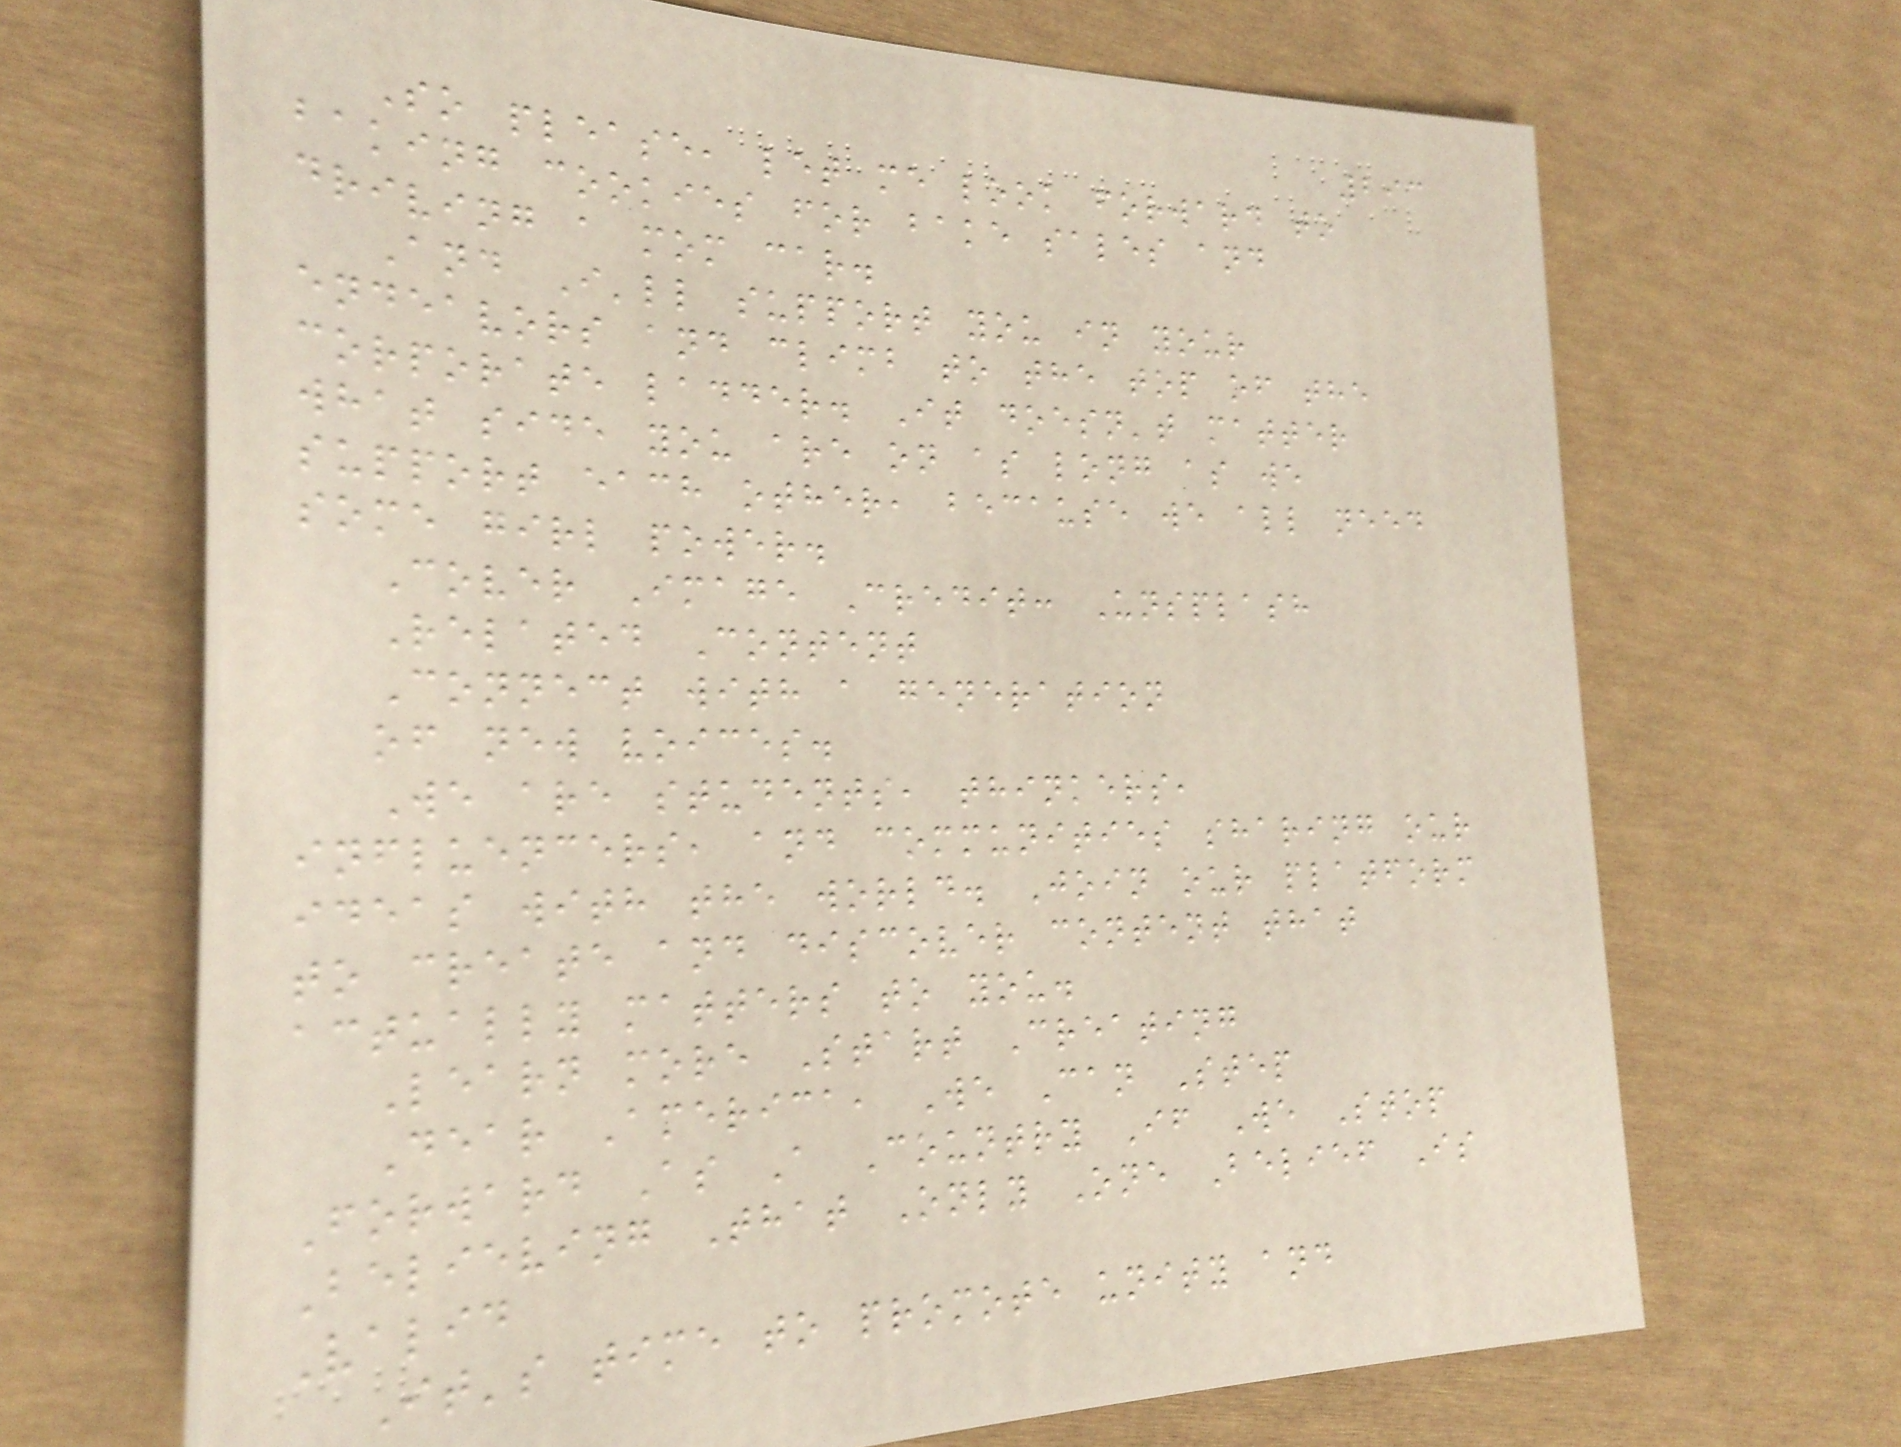293
So please, let me look forward to
baking cookies for bake sales and
driving a mom car.
And I'll support you in your
endeavors and climb to the top of the
corporate ladder. It doesn't matter
what side you are on as long as we
support each other, because we all need
some girl power.
Cover Image Credit: Unsplash
Related Content
Connect with a generation
of new voices.
We are students, thinkers,
influencers, and communities sharing our
ideas with the world. Join our platform
to create and discover content that
actually matters to you.
Learn more Start Creating
Dear America, We Can Step
Forward As A Country If We Stop
Believing That Only One Belief Is
Valid
It's time to promote unity and
